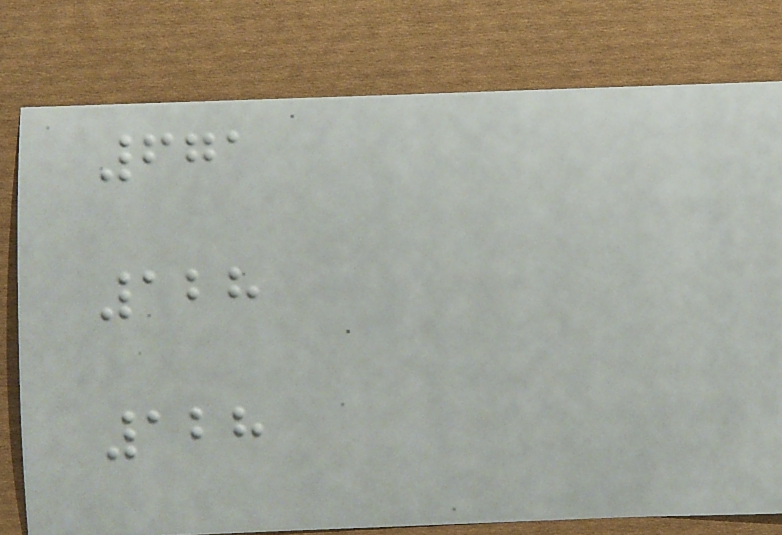671
128
128
